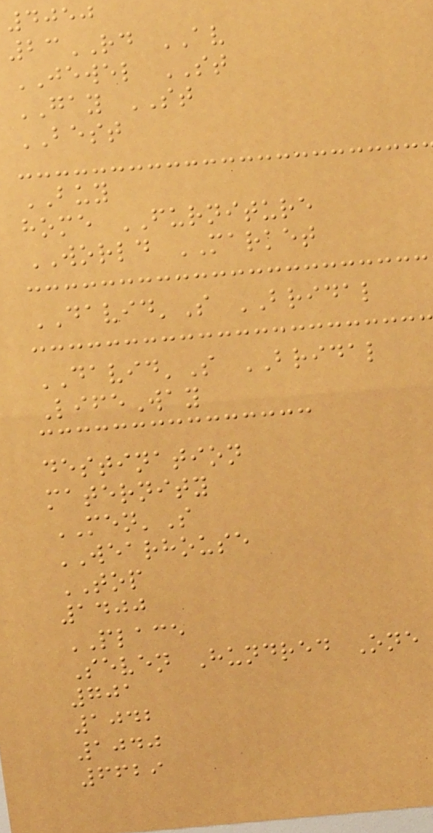4050
23RD AV
JEWEL ST
GAY ST
BEST
BUY
home FURNITURE
WORLD MARKET
DAVID'S BRIDAL
DAVID'S BRIDAL
LifeWay
destination
maternity
MEN'S
WEARHOUSE
TOP
1400
PLACE
Seven Hundred One
701
1042
1040
6629
